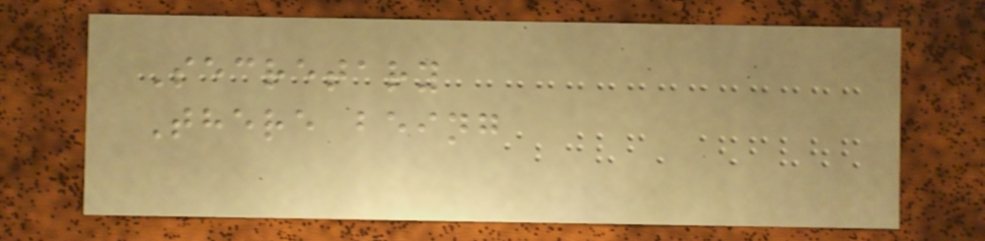Secretary
There being
